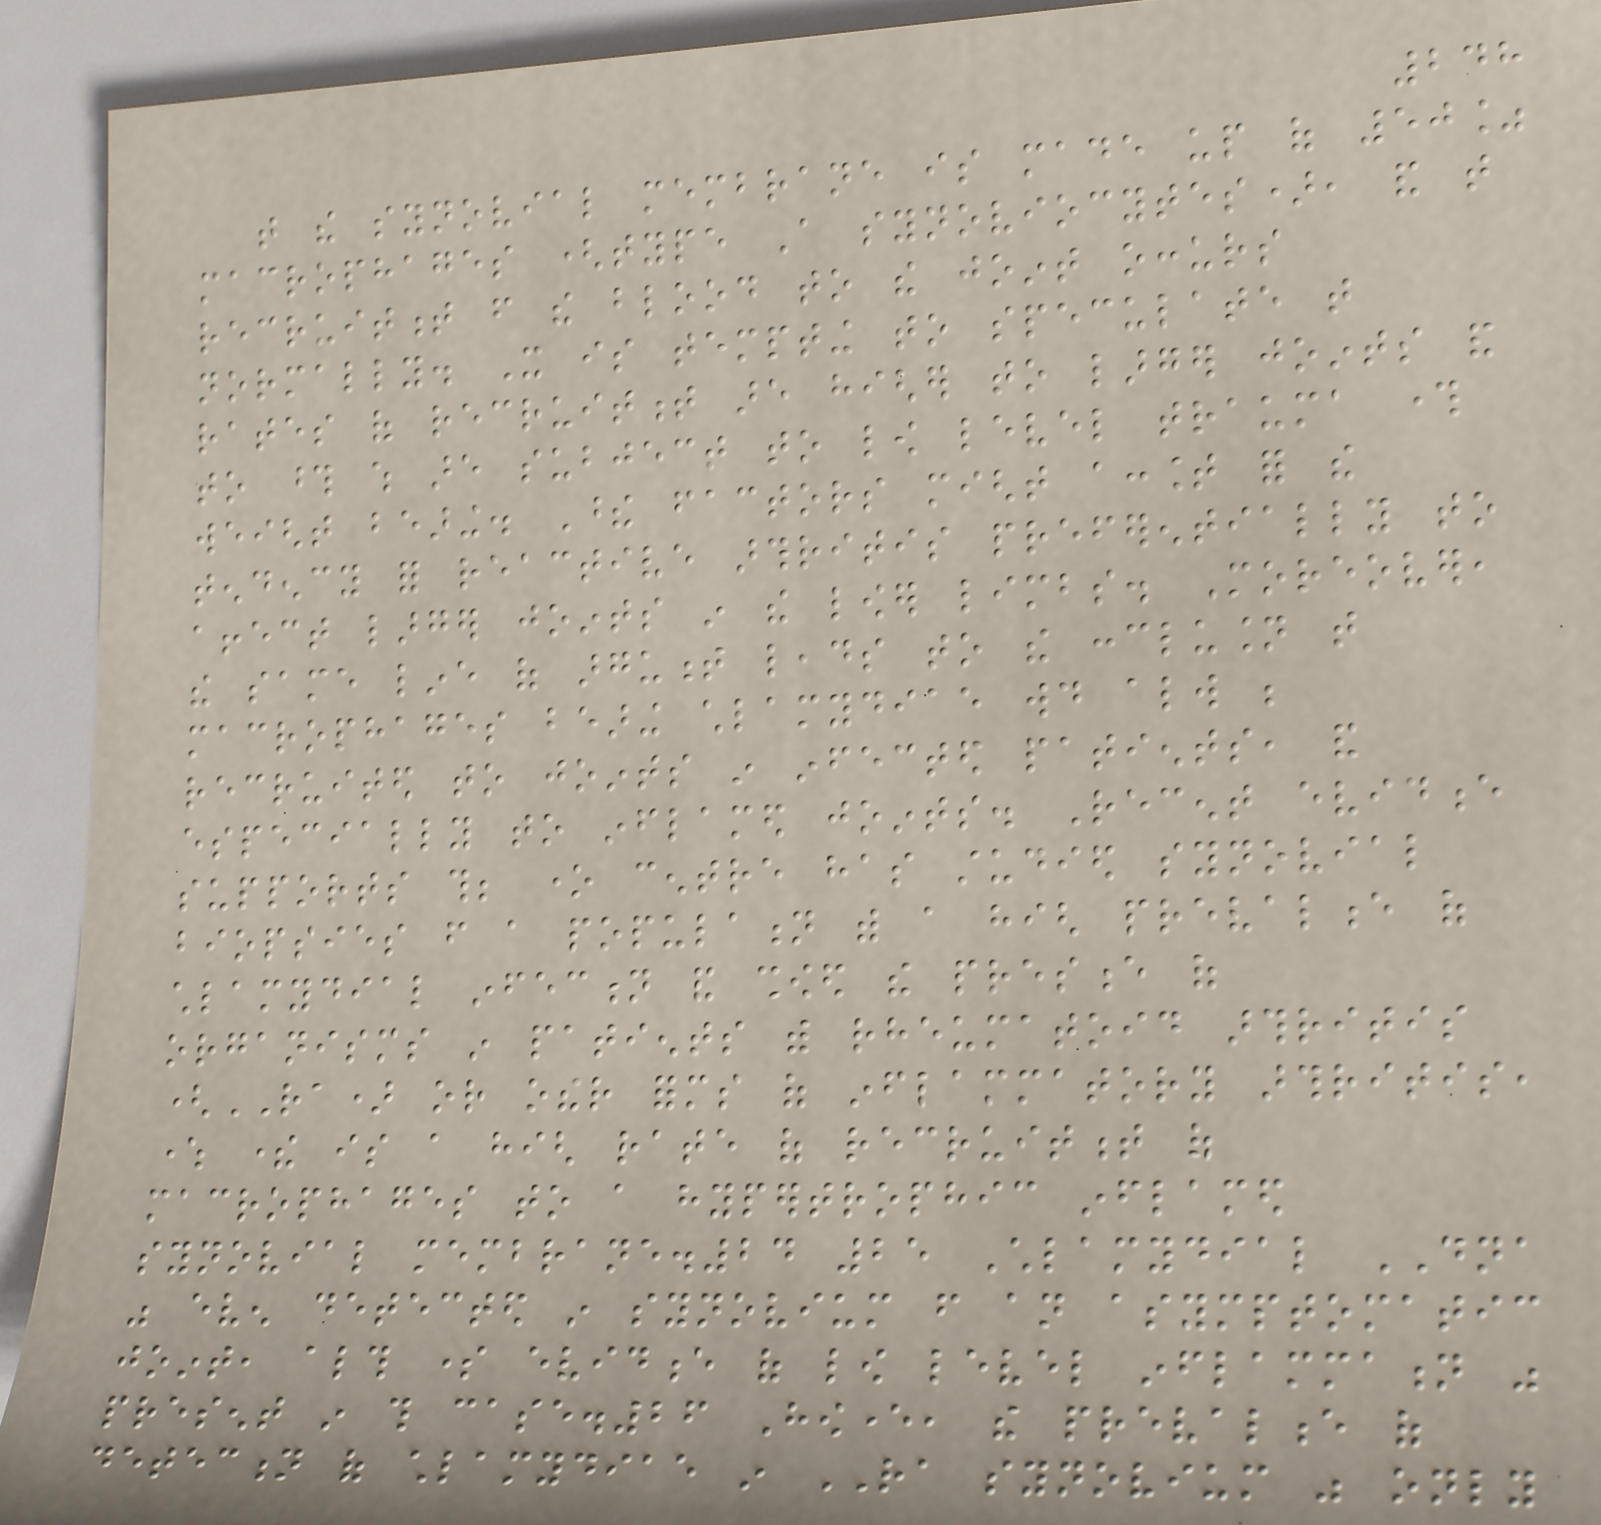248
that the synovial membrane is made up of 50%
macrophages (type A synoviocytes), and that
recruitment from the blood to the joint occurs
normally. It is tempting to speculate that
rates of recruitment are higher to larger joints and
to those which are subject to low level trauma through
weight bearing. These factors might account for the
tendency for reactive arthritis preferentially to
affect larger joints in the lower limbs. Moreover,
the same line of argument leads to the conclusion that
macrophages bearing chlamydiae would always be
recruited to joints in infected patients, and
especially to inflamed joints. Recent evidence
supports this; one centre has studied synovial
biopsies from a population with a high prevalence of
chlamydial infection and showed the presence of
organisms in patients with rheumatoid arthritis
(RA) or other forms of inflammatory arthritis,
where there is a high rate of recruitment of
macrophages to a hypertrophic inflamed
synovial membrane.24 25 Chlamydial DNA
was even detected in synovium from an asymptomatic
joint, although some evidence of low level inflammation was
present in this case.26 However, the prevalence of
detection of chlamydiae in RA synovium was only
